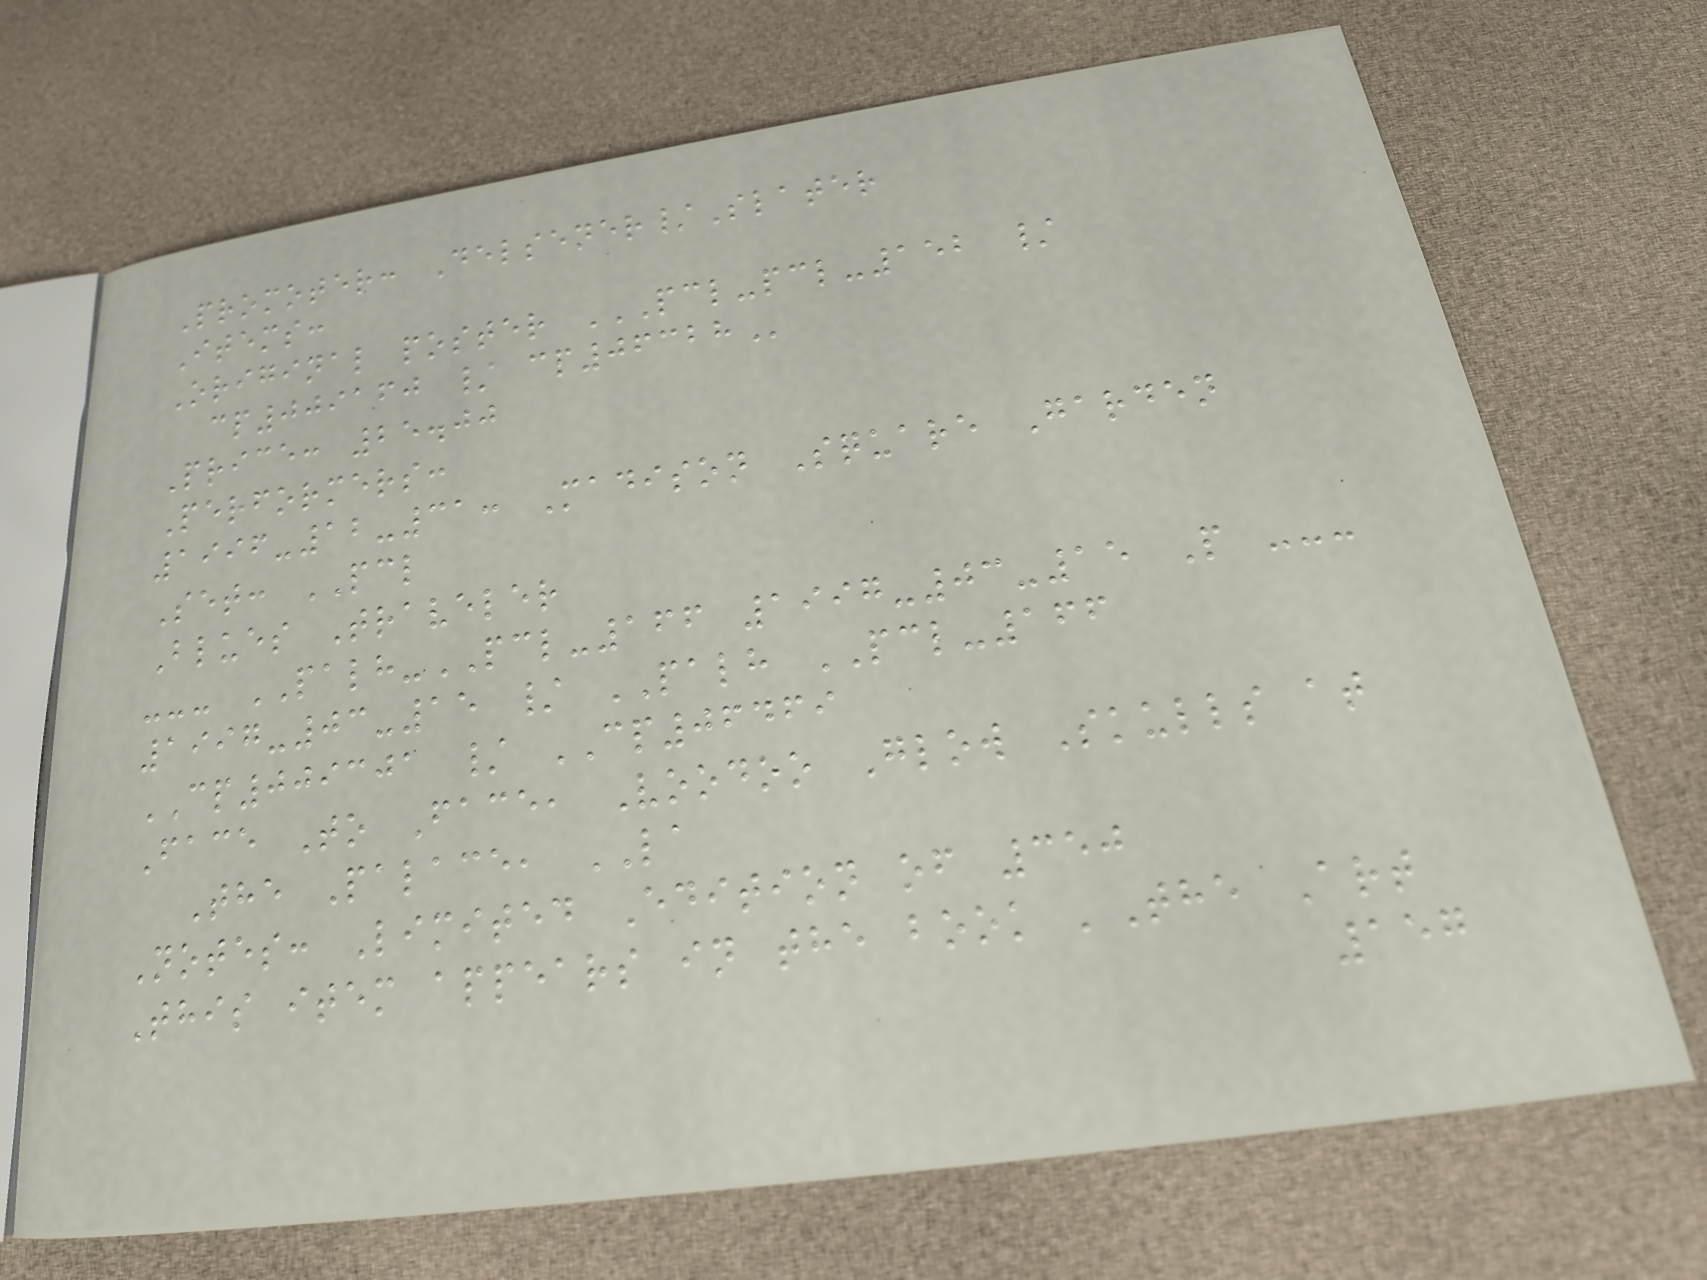Promoter: Delsener/Slater
Items:
Original poster PCL-PCL-152 /
CP009160 / CP06328
Price: 25.00
Performers:
1996-12-31: Madison Square Garden
Set: PCL
Blues Traveler
--- PALH-PCL-166 1997-03-15 P ---
1997-03-15 / PALH PCL-166
CP009301 / CP06469
Face To Face, Voodoo Glow Skulls at
The Palace, LA
Notes: Limited Edition of 350
This item appears in the book 'The Art
157
